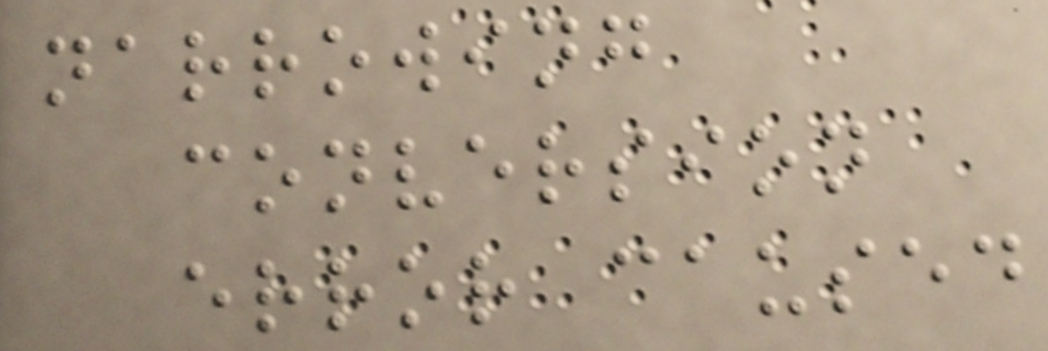narrowing
conversion
error caused
